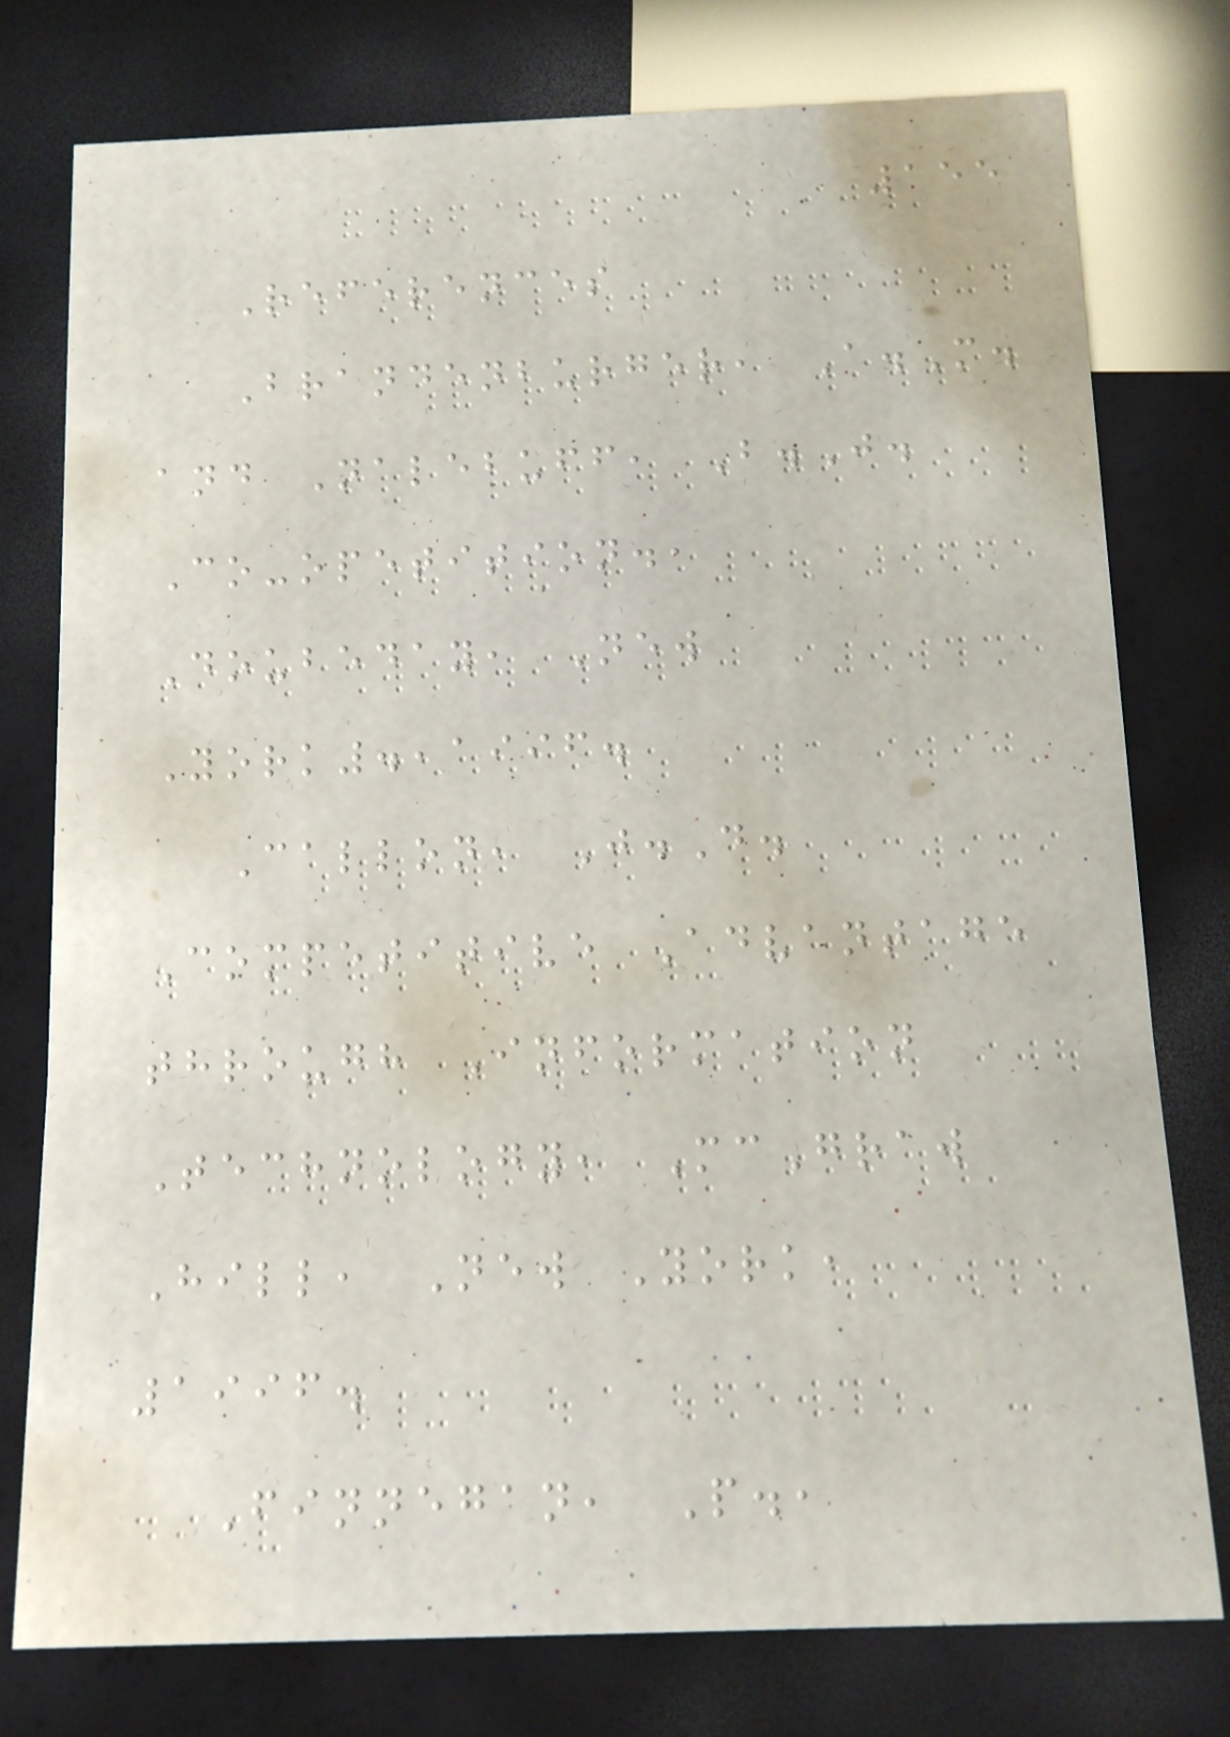155
References
Brandenburger, A.M.
and Nalebuff, B.J.
Co-opetition.,
Doubeday, New
York.,1996.
Callon, J.D.
Competitive Advantage
through Information
Technology, McGraw
Hill, New York,
1996.
Finnegan, P.,
